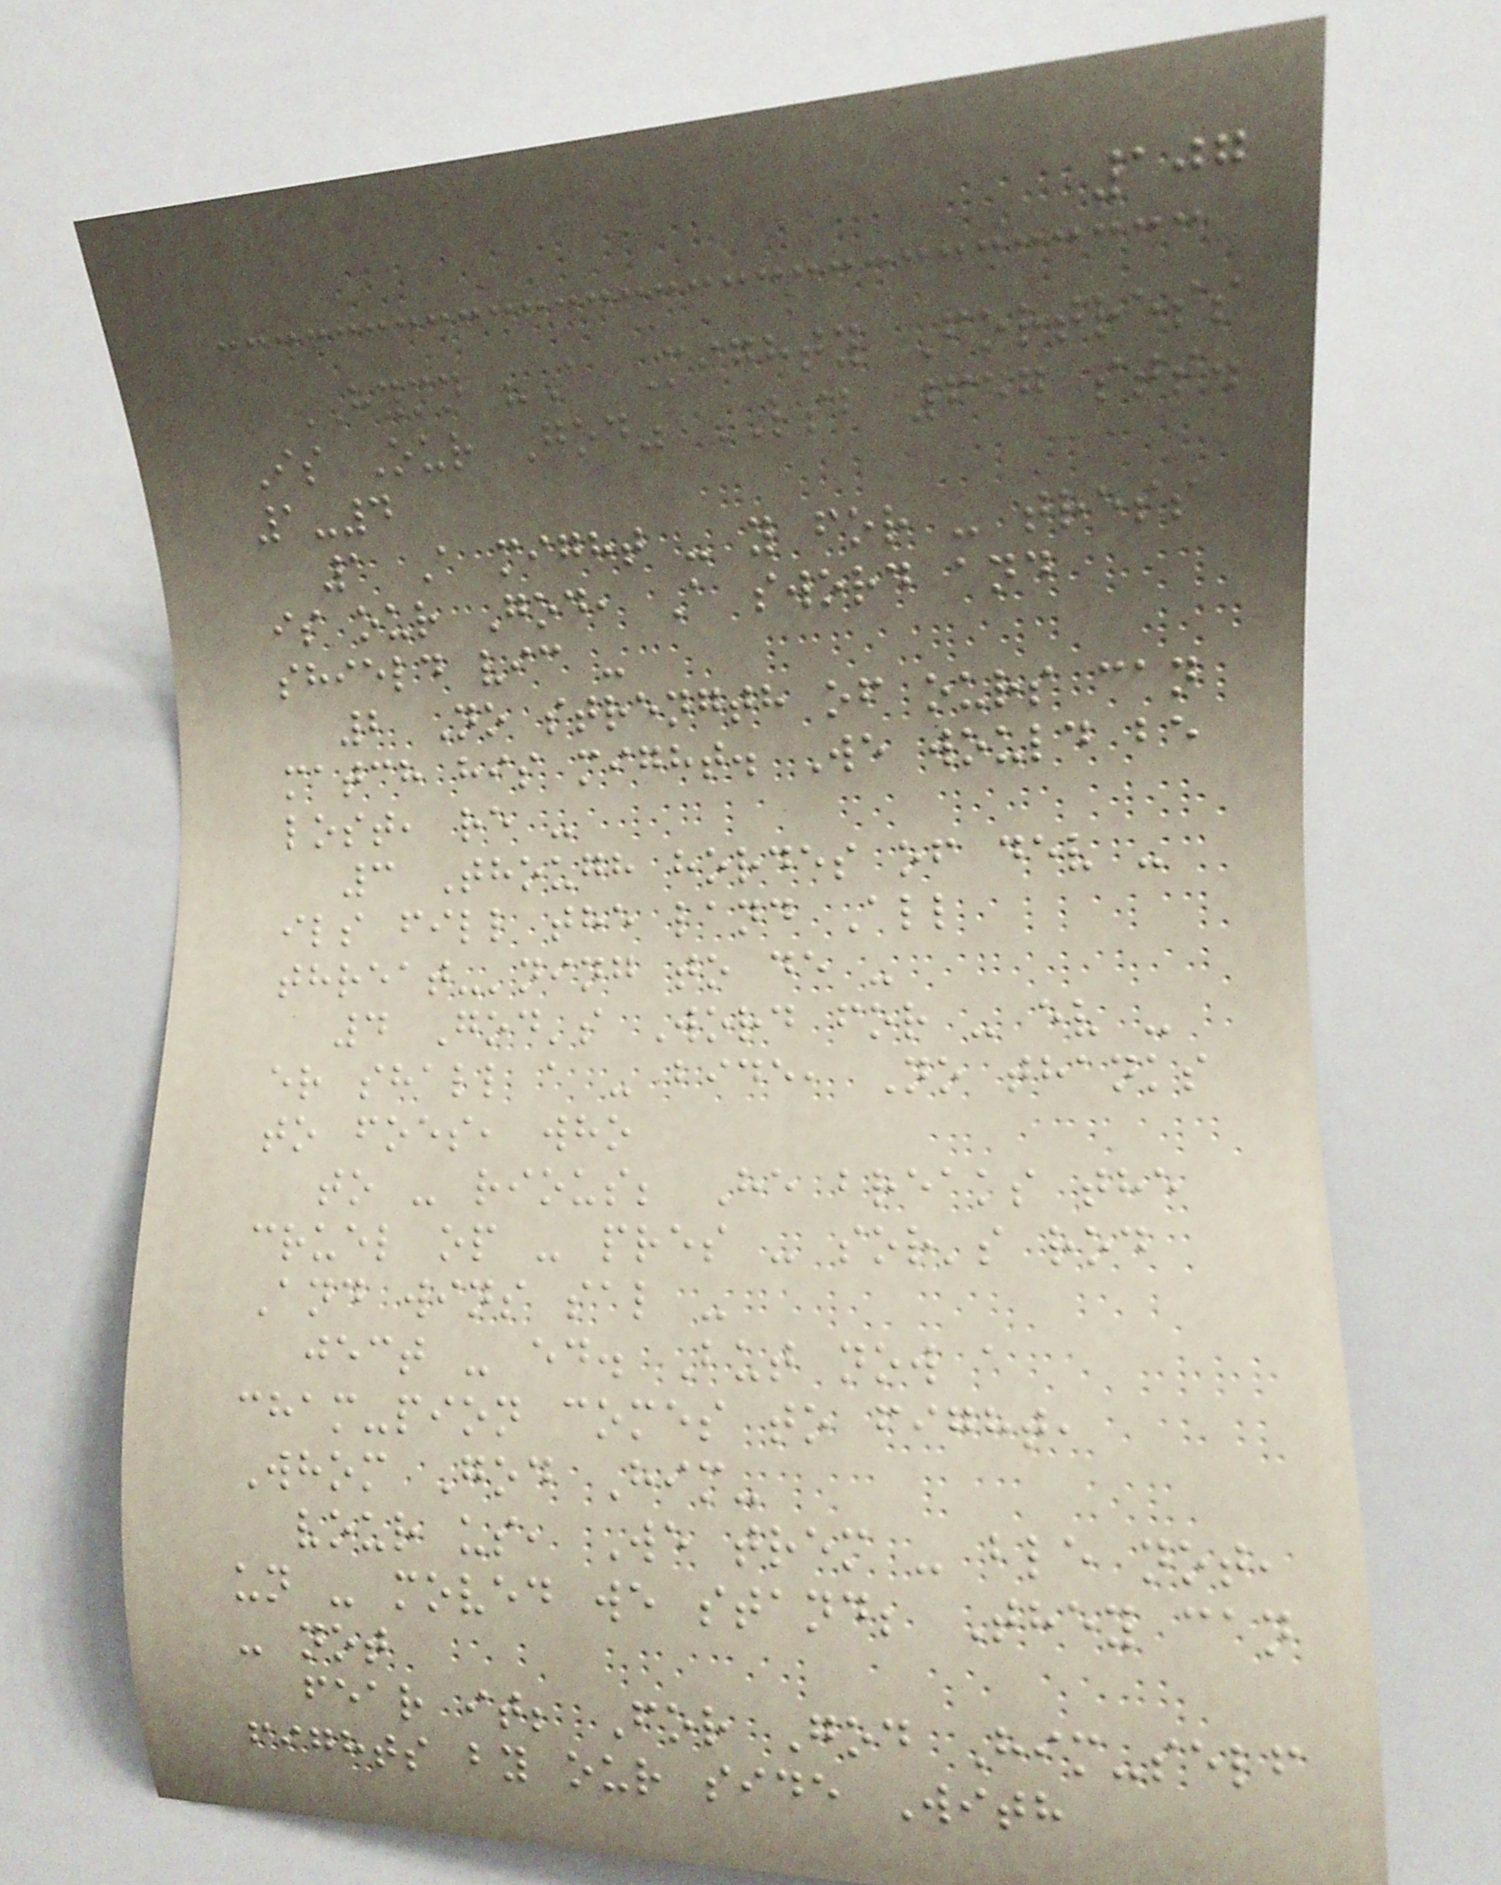107
HYMN "A Mighty Fortress
Is Our God" LSB 657 sts.
1-4
1 A might - y for - tress
is our God, A sword and
shield vic -
2 No strength of ours can
match his might. We would be
lost, re -
3 Though hordes of dev -
ils fill the land All
threat-'ning to de -
4 God's Word for - ev -
er shall a - bide, No thanks
to foes, who
to - rious; He breaks the
cruel op - pres - sor's rod
And wins sal -
ject - ed. But now a
cham-pion comes to fight,
Whom God Him-
vour us, We trem - ble not,
un - moved we stand; They can
- not
fear it; For God Him-self
fights by our side With
